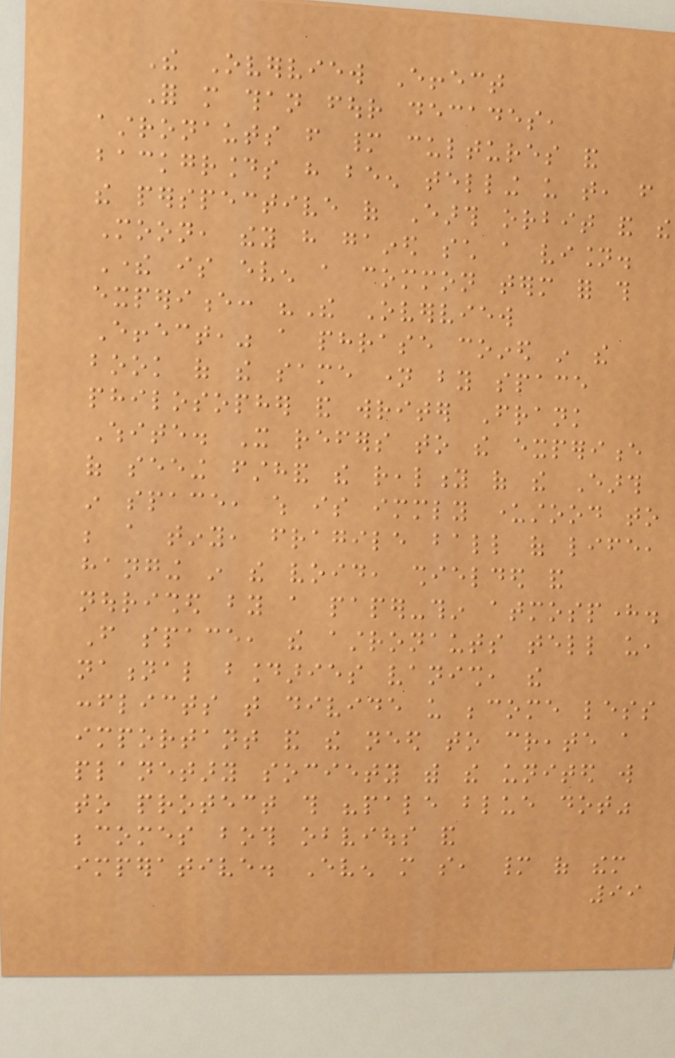The Overview Effect
For more than four decades,
astronauts from many cultures and
backgrounds have been telling us that, from
the perspective of Earth orbit and the
Moon, they have gained such a vision.
There is even a common term for this
experience: "The Overview
Effect," a phrase coined in the
book of the same name by space
philosopher and writer Frank
White. It refers to the experience
of seeing firsthand the reality of the Earth
in space, which is immediately understood to
be a tiny, fragile ball of life,
hanging in the void, shielded and
nourished by a paper-thin atmosphere.
From space, the astronauts tell us,
national boundaries vanish, the
conflicts that divide us become less
important and the need to create a
planetary society with the united will
to protect this "pale blue dot"
becomes both obvious and
imperative. Even more so, many of them
99
